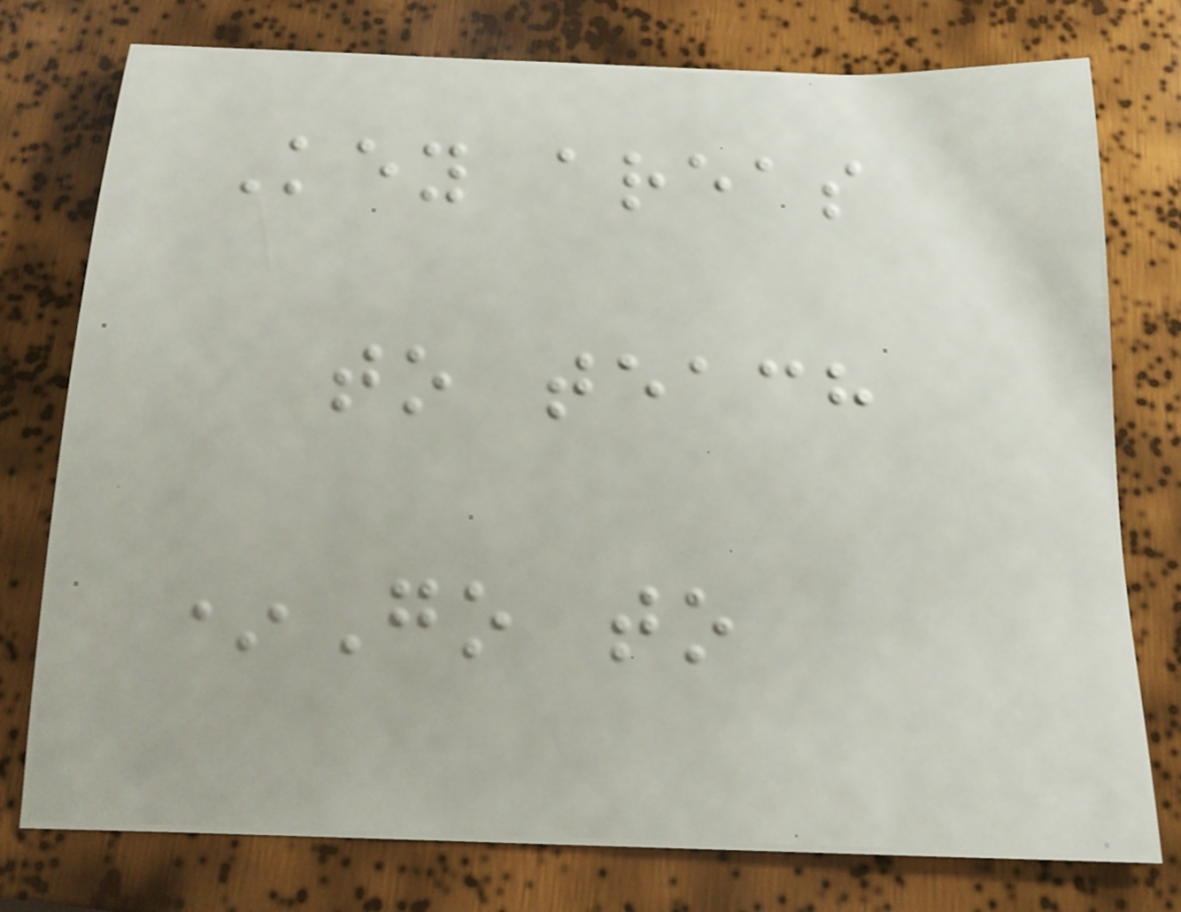Key areas
to teach
*Go to
